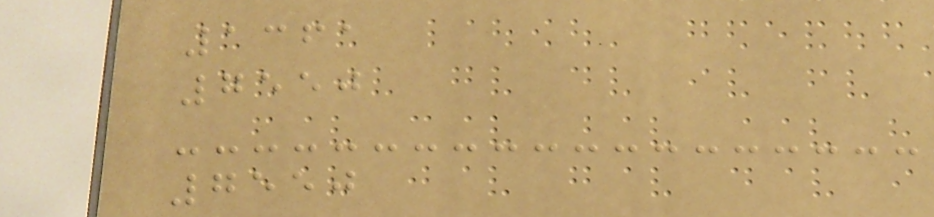1361
7550
7550
